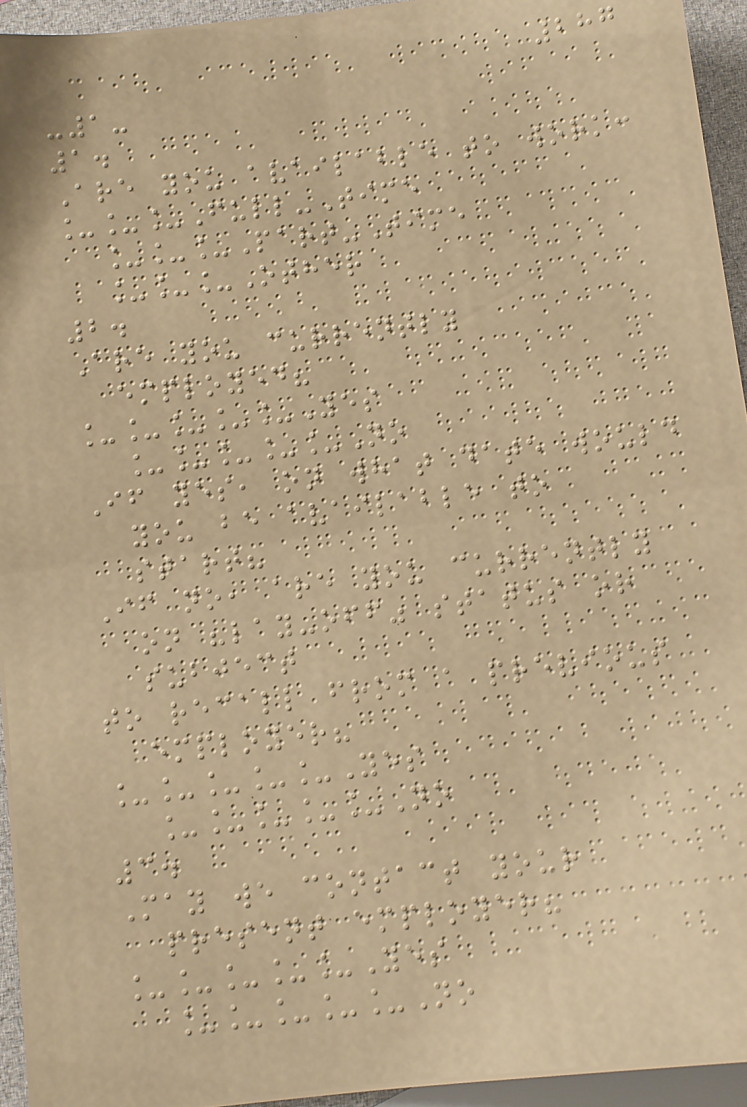287
-1-
1.
Are you available to work:
___Full-Time
___Part-Time
___Other
2.
Are you currently
employed?
_____Yes
_____No
If yes, on what date would
you be available to
start?
If no, are you currently
on "lay-off" status or
subject
to recall from a previous
employer?
_____Yes
_____No
3.
May we contact your
present employer?
_____Yes
_____No
